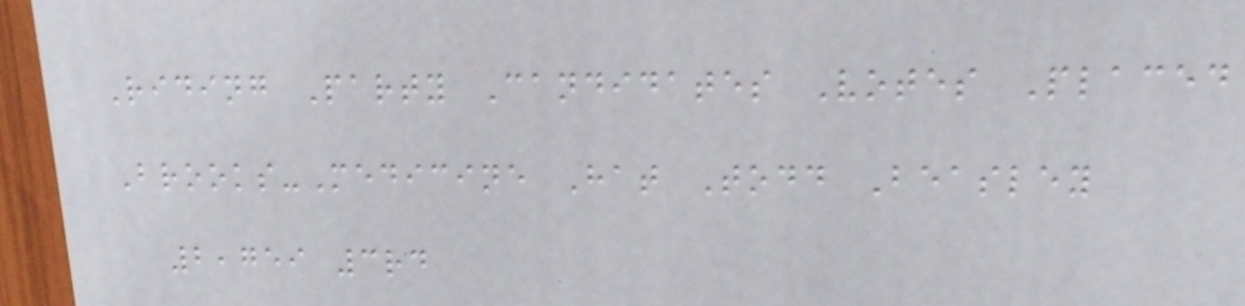Riding Party Candidates Votes Placed
Brooks-Medicine Hat Todd Beasley
2,759 3rd
